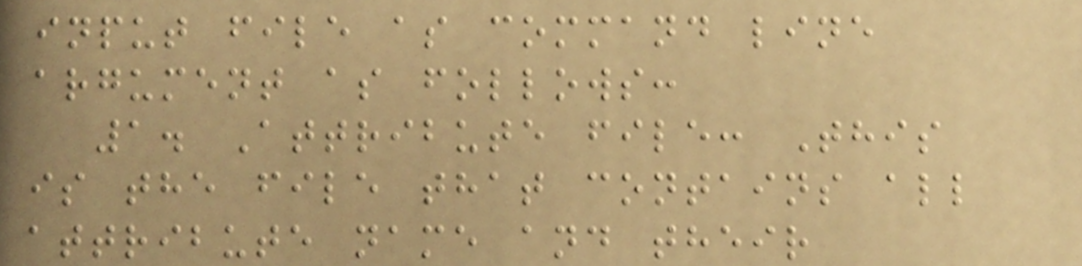input file as command line
argument as follows:
1. Attribute file: This
is the file that contains all
attribute name and their
